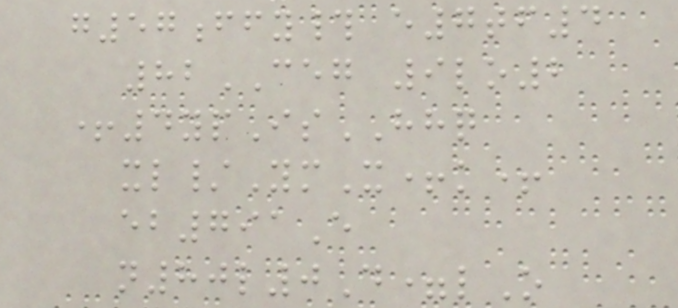g57ffy# e7tf4
82CEG 9lo2
+4ypIsHHQ
xl/YmX+k+
eb791E
n80l0D=lO
